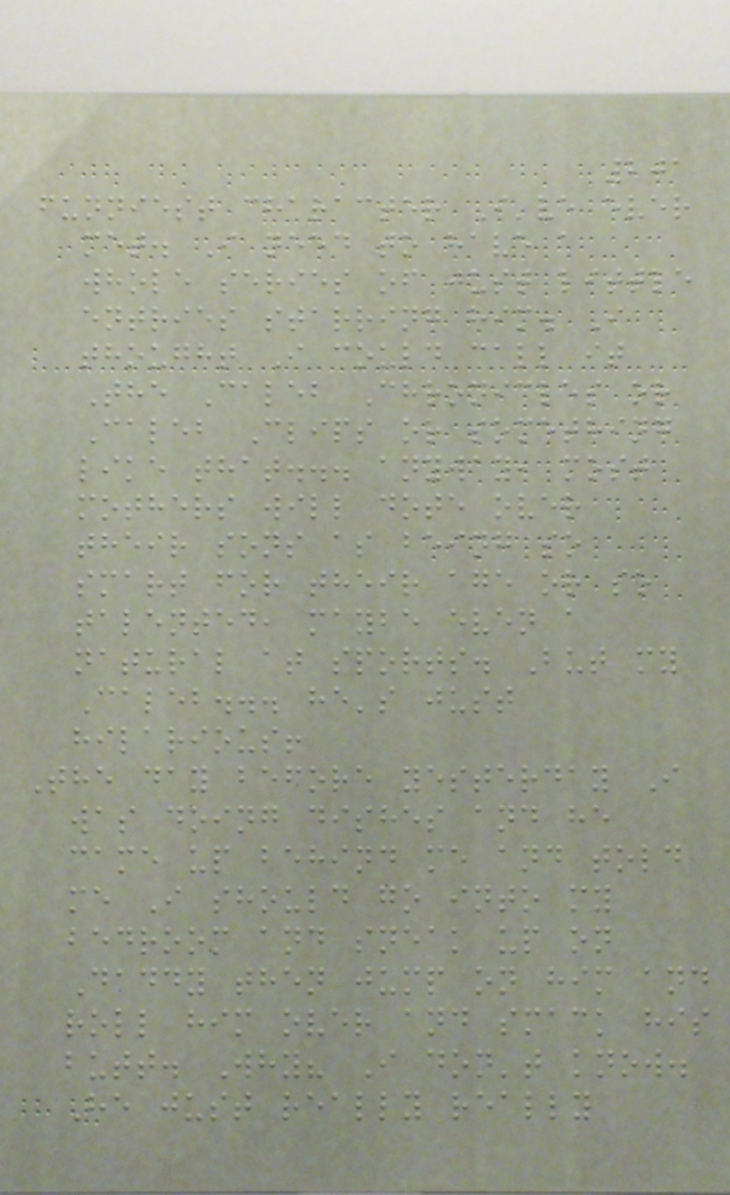201
funniest character I've ever
met. I need to have a
whole series of just little
entries starring him. I
thought I could call it
The Caleb Chronicles or
Caleb Clips or something
like that... anyway, most
mothers will dote over
their sons as being so
smart for their age or so
talented, maybe even a
natural at sports. But my
Caleb... he's just
hilarious!
The day before yesterday I
was doing dishes and he
came up behind me and told
me I should go into my
bedroom and sneak up on
Daddy then jump on him and
roll him over and smack his
butt. Why? I don't know.
He just really really
